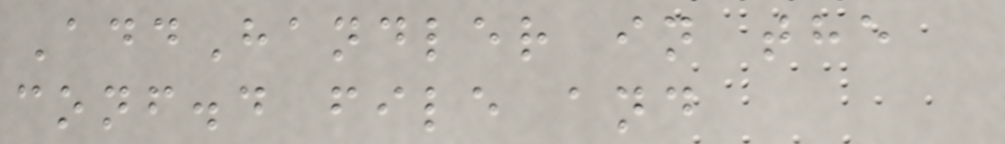AddHandler in the
conf.d file and
